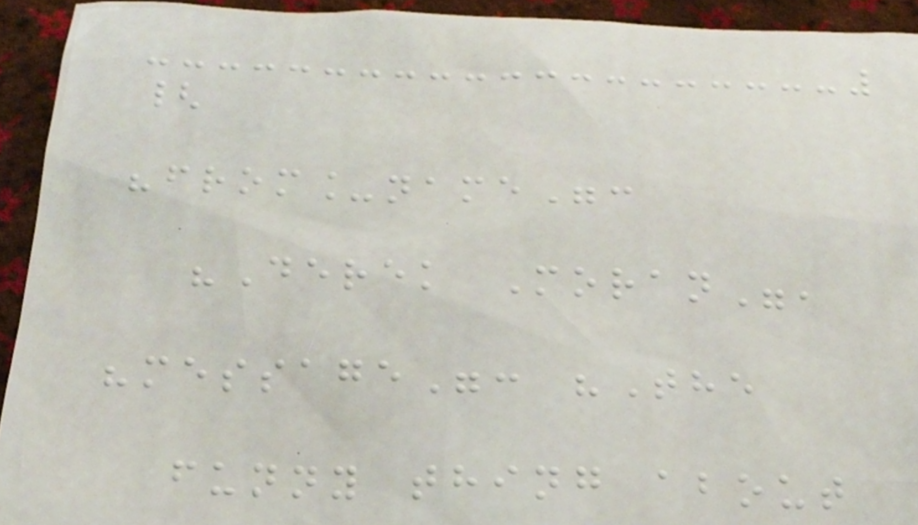{
"from_name":
"Derek Moran",
"message": "The
funny thing about
